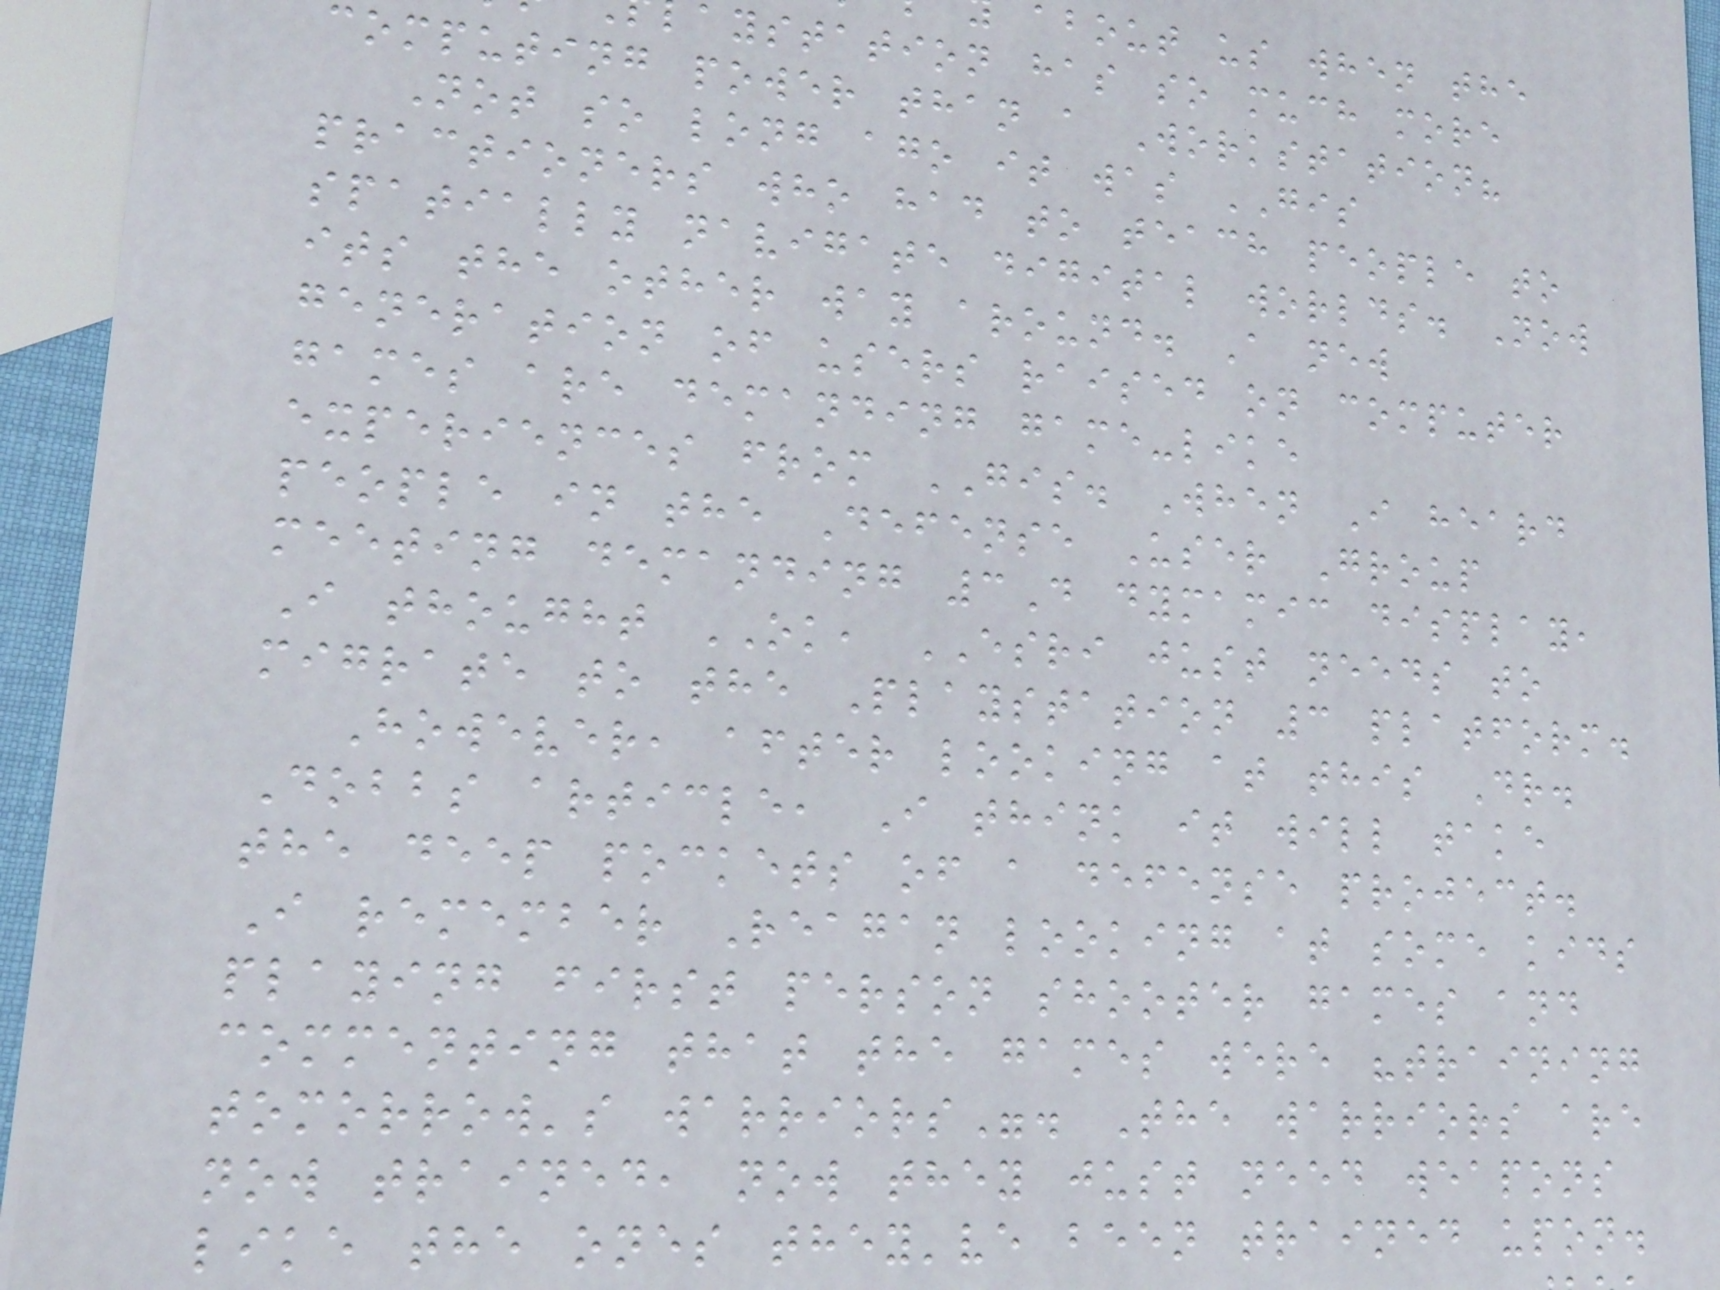about us when the
aystation has so much more
computing power than a Workstation?
Not so long ago it was GIS
practioners who had to teach people to
spatially navigate digital worlds. Now
its the other way around. A new
generation of users raised on computer
games are demanding game-like
experiences from GIS. When I heard
people in the Defense User Group
meeting demanding 3D dymamic display,
I thought OK, ESRI just needs to
migrate to the Playstation 3 platform.
However, after looking at this Dr.
Dobbs article, I think it will take
the deep pockets of a defense project.
I remember Reagan looking at some kids
playing first person shooter games and
commenting that the games were "training
tomorrow's warriors". The warriors are
now trained, now they just need weapons
like the ones they've been trained upon.
